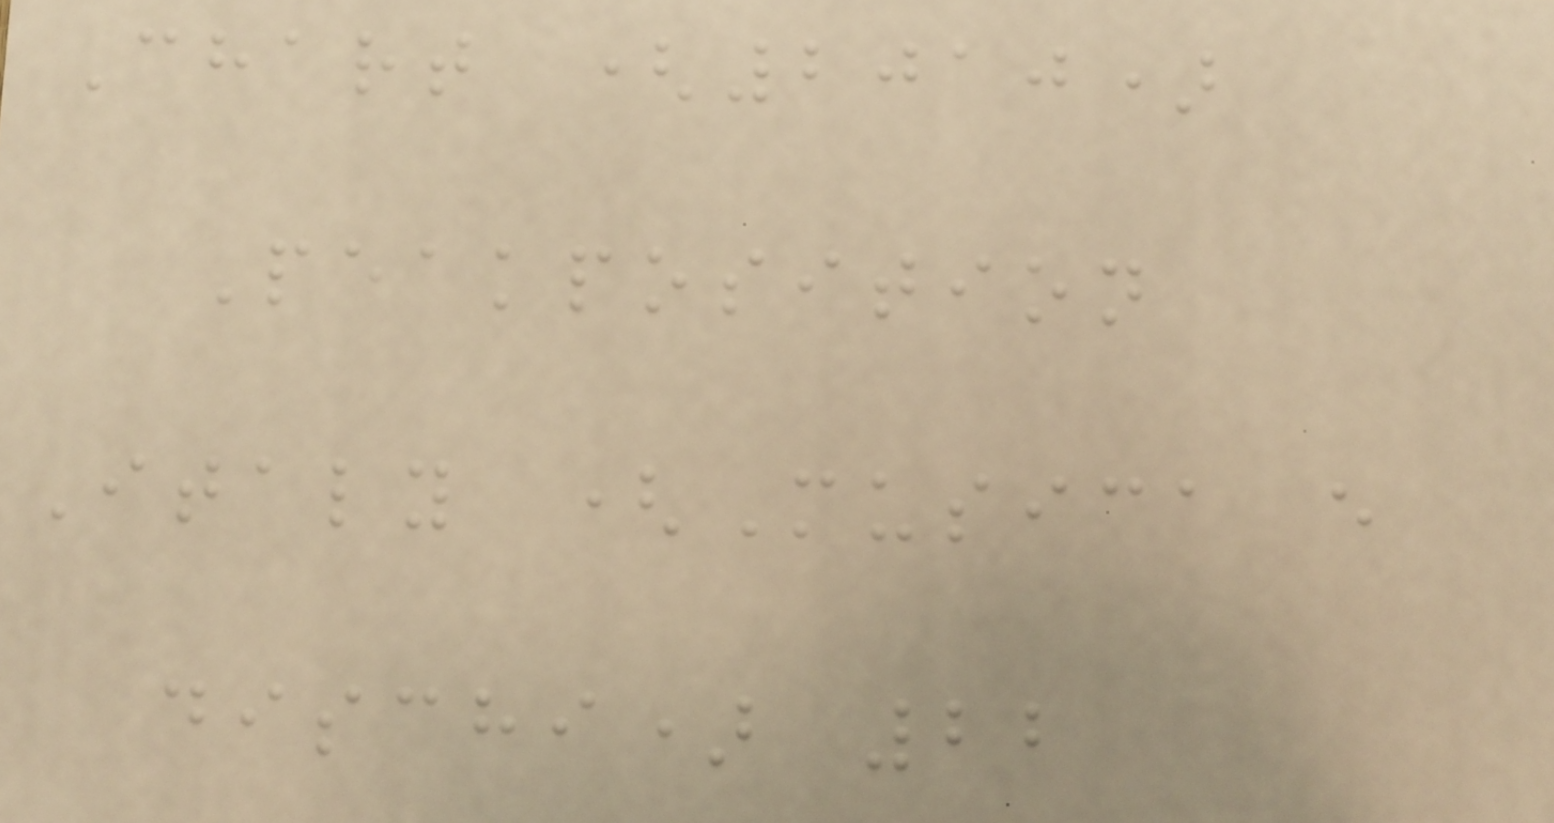Chart (2010)
Peakposition
Italy (Musica e
dischi) 22
